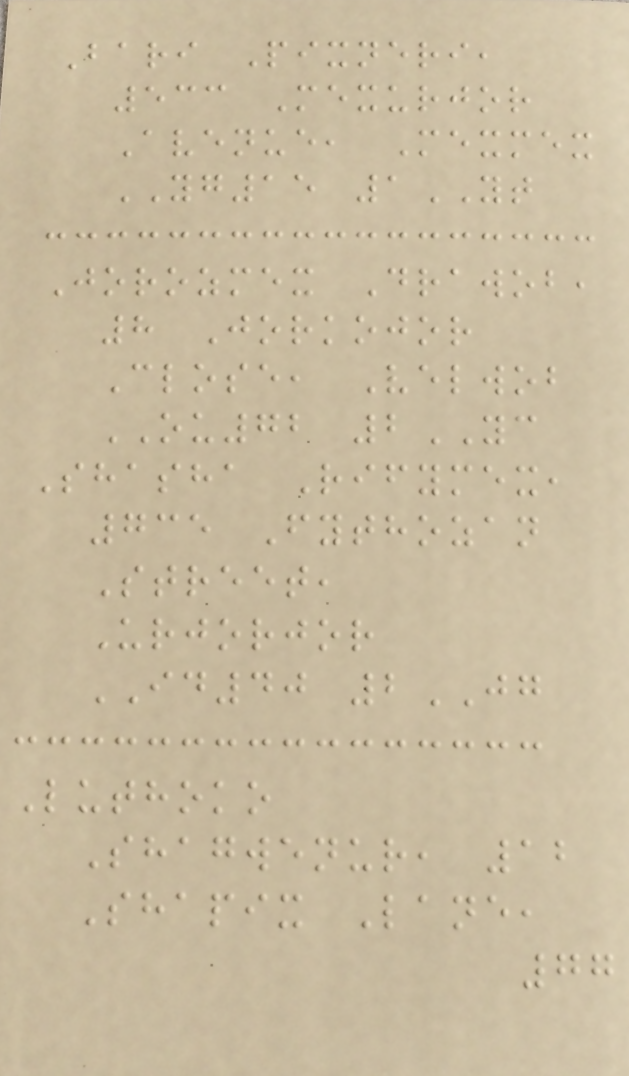Bari Pixneri,
533 Mexurjor
Avenue, Mexmex
YG15 1YT
Jorozmex Drawob,
8 Jorkojor
Close, Velwob
OU72 2YC
Shasha Rifymex,
735 Fythozan
Street,
Urjorjor
ID40 2JG
Luthoko
Shagwenur, 12
Shapix Lane,
77
